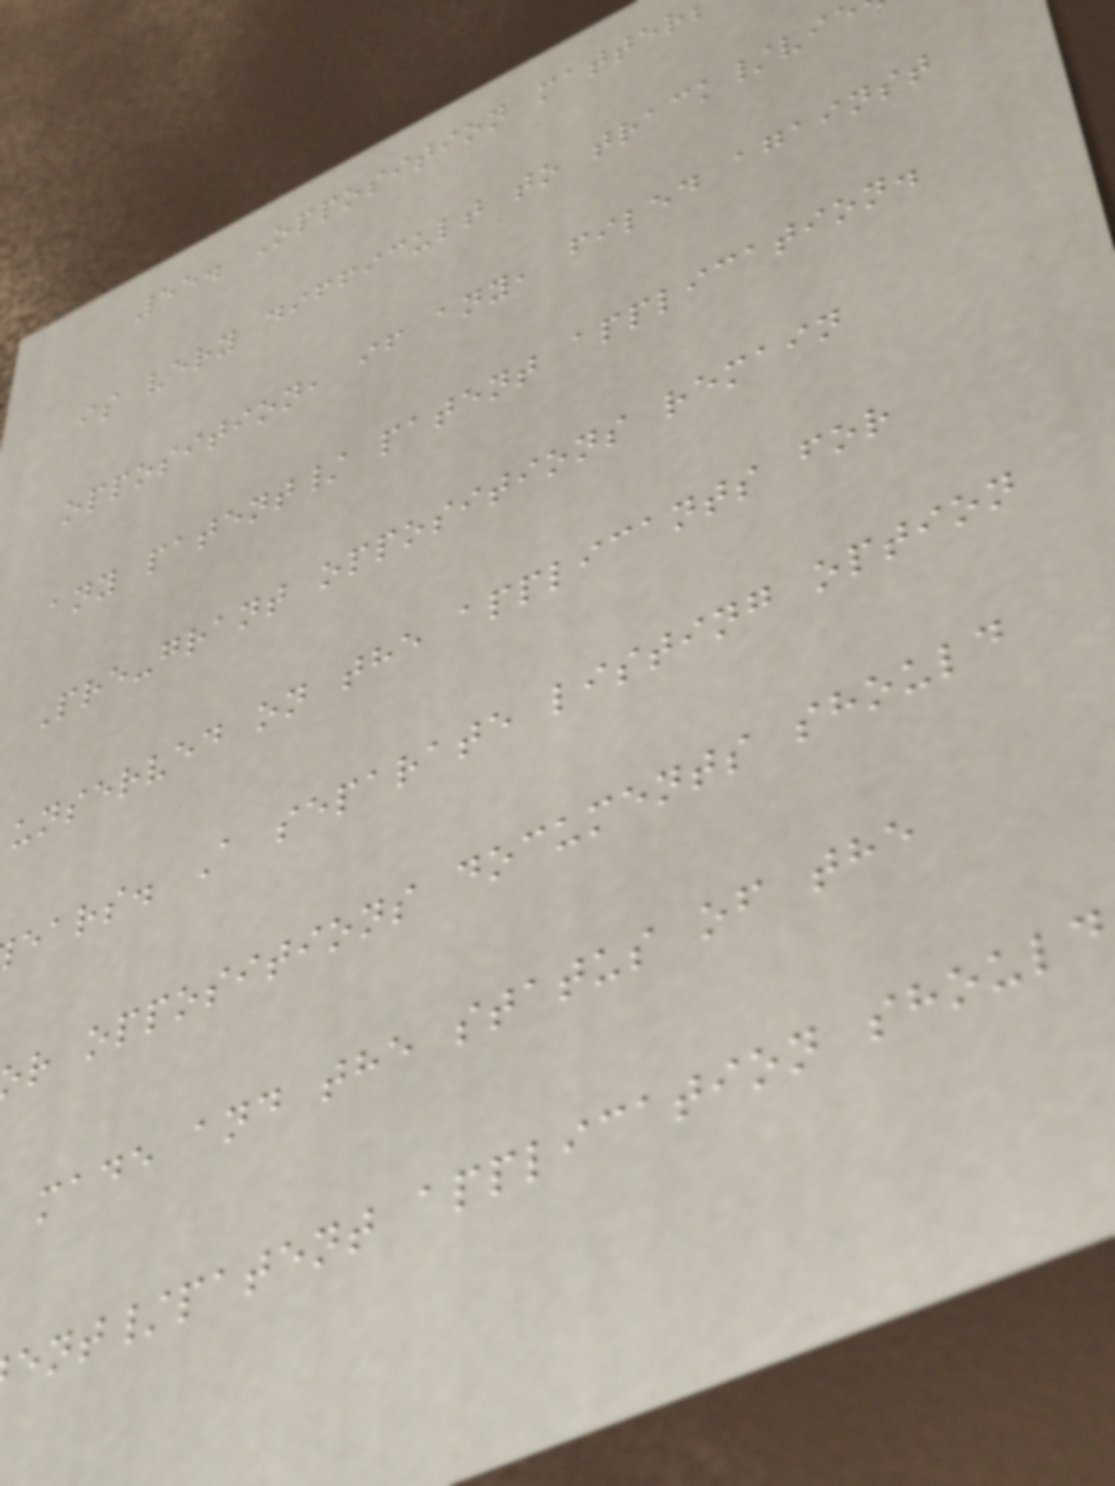55. Opposition matter
is very difficult to track/vi
opposition, if any, filed against
any patent/ patent application.
Pre-grant oppositions remain
unserved on the applicants for
ears. A separate listing option
r oppositions documents should
made and the status of the
ent/patent application should
